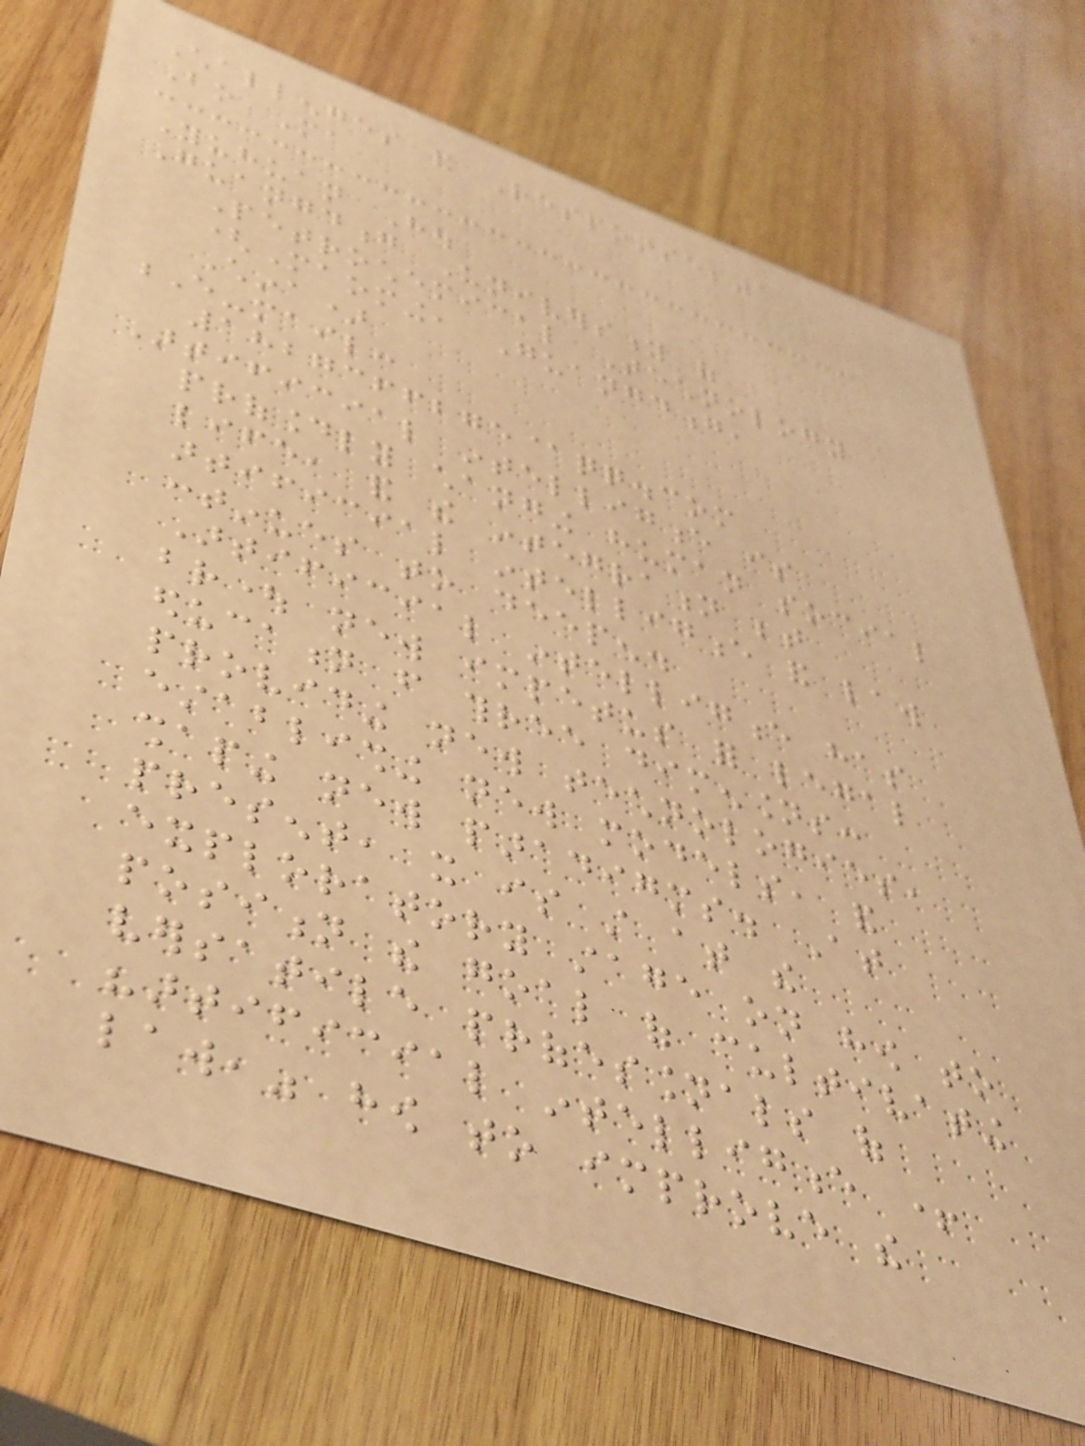Challenges and Responses1
Bo Ma
Yuhuan Hou
Guangdong University of
Petrochemical Technology
(Maoming, Guangdong,
China)
E-mail:
1827366275@qq.com
Artificial intelligence is
profoundly changing human social
life, and the integration between
artificial intelligence and law
continues to deepen.
Artificial intelligence has
brought new impetus for legal
education from three dimensions:
providing new technologies,
establishing new models, and
shaping new paradigms. At
present, it is still at the
exploratory stage on how to
position the goal of cultivating
versatile professionals of
"artificial intelligence +
law," how to improve the
